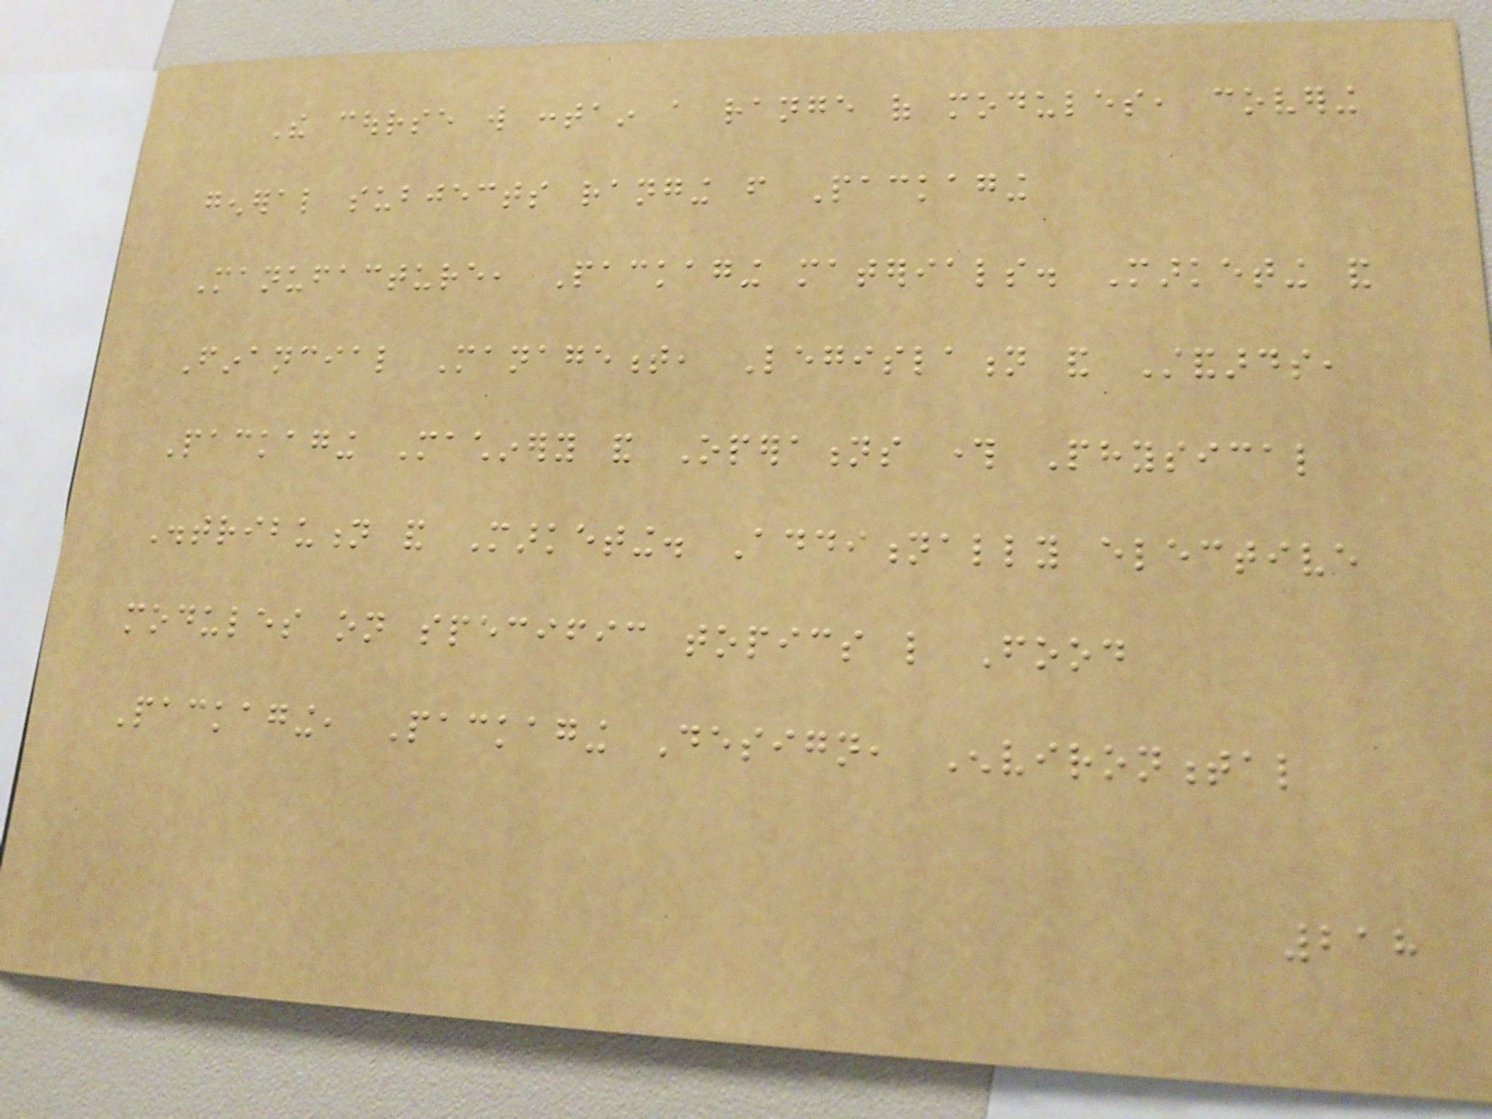The course will contain a range of modules, covering
general subjects ranging from Packaging
Manufacture, Packaging materials. Marketing and
Financial Management, Legislation and Standards,
Packaging Machinery and Operations through Physical
Distribution and Marketing. Additionally elective
modules on specific topics like Food
Packaging, Packaging Design, Environmental
218
